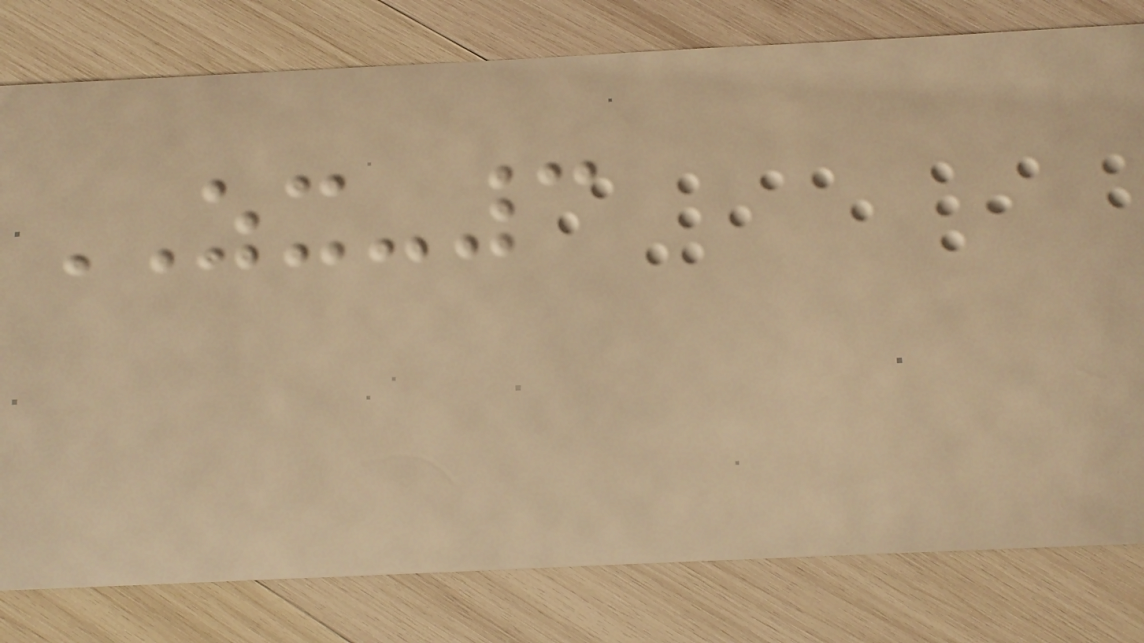ZX-3
